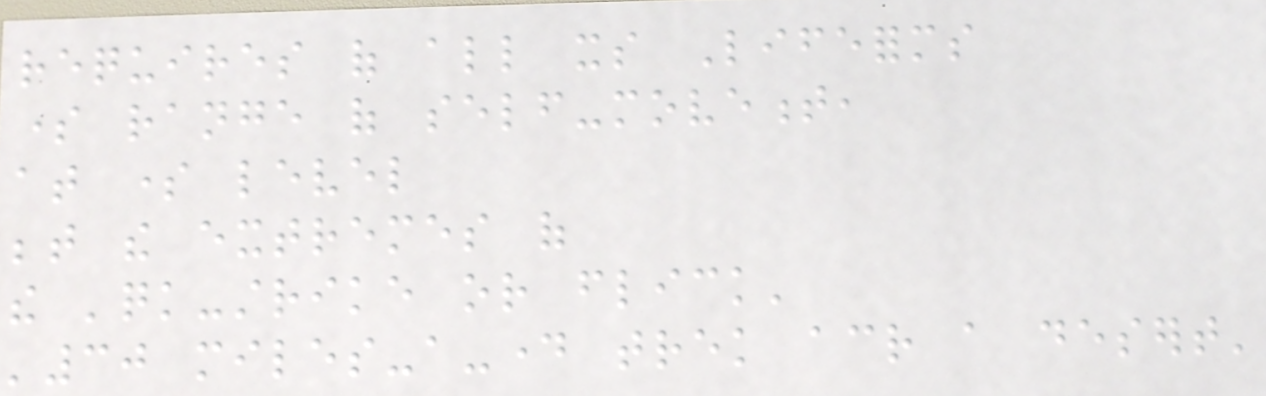requires of all its Lifeforms
some range of self-movement,
at some level
between the extremes of
the 'quick-strike or flick'
'30 miles-a-day trek across a desert'
